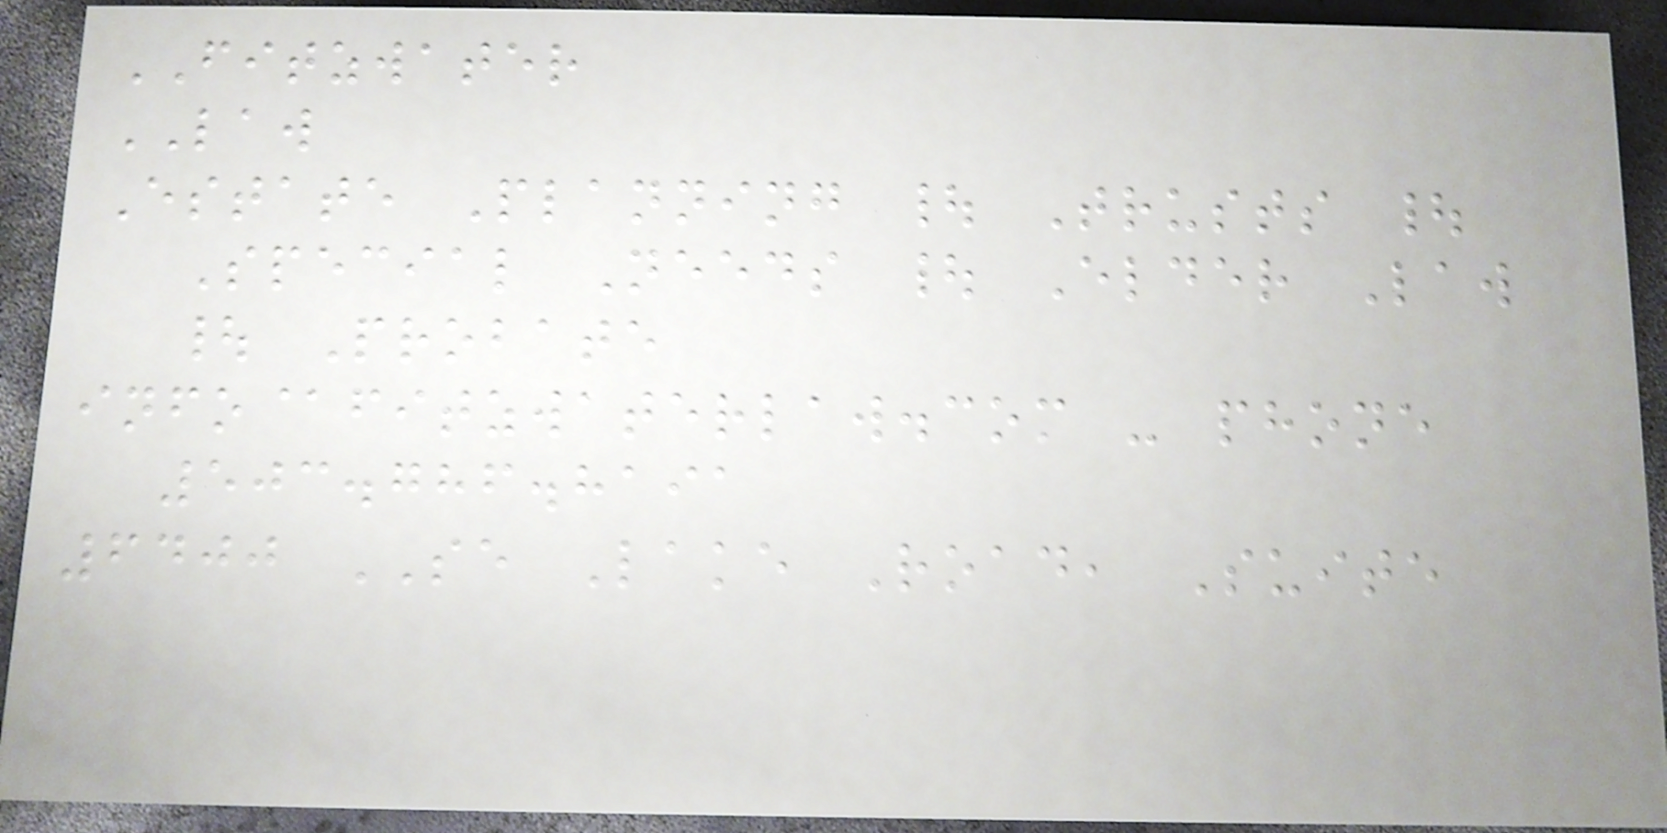FITZWATER
LAW
Estate Planning | Trusts |
Special Needs | Elder Law
| Probate
info@fitzwaterlaw.com - phone
503.786.8191
6400 SE Lake Road, Suite
